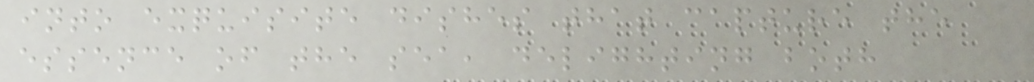into exquisite dishes that capture the
essence of the sea, delighting both
